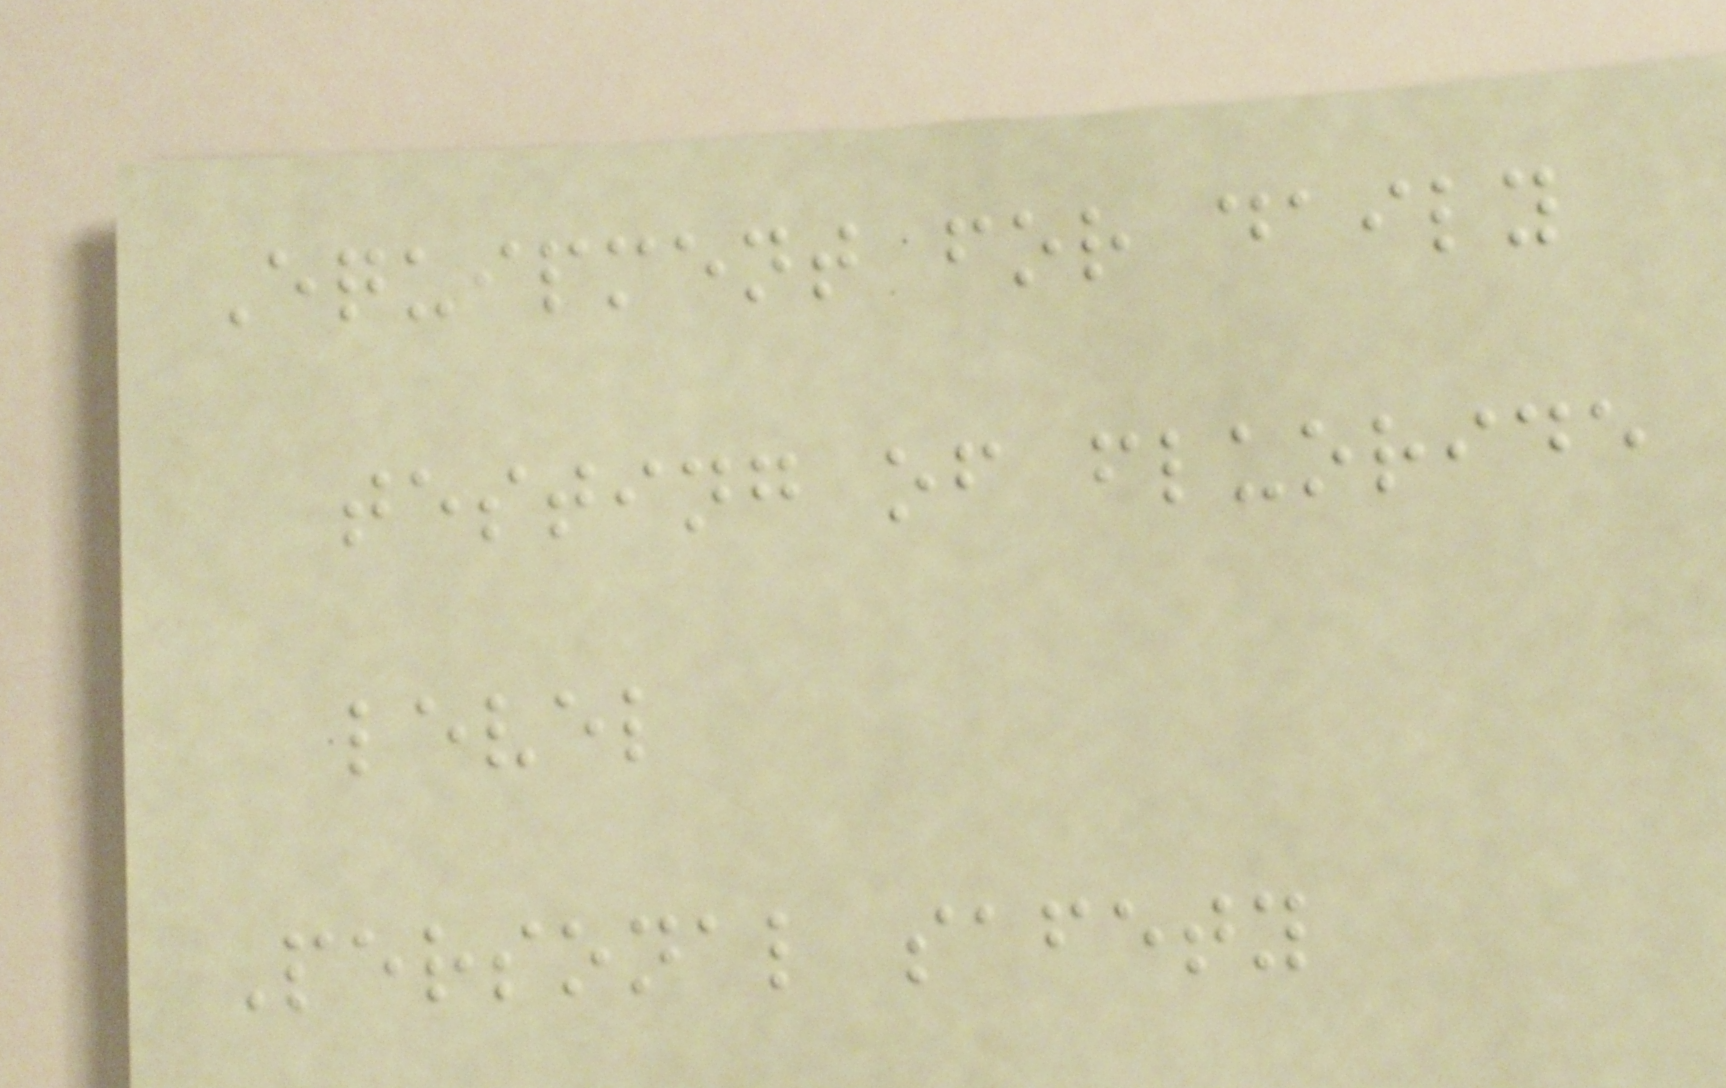Equipment for daily
testing of fluoride
level
Personal safety
